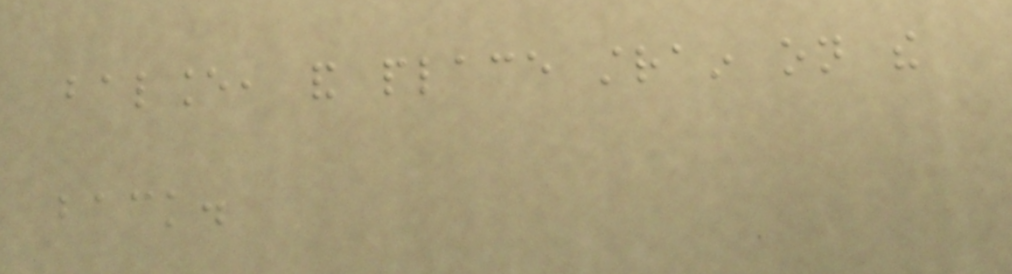balance, and place strain on the
back.
